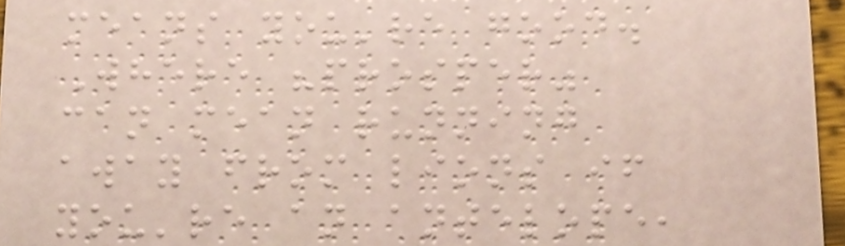means you're good.
Where "prosper"
can mean running
away from lions if
you're an antelope,
